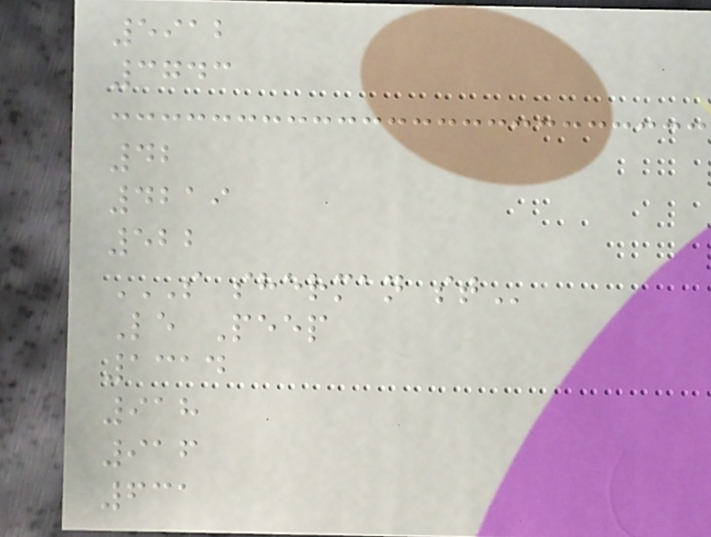5912
3743
42
4219
522
S SHERMAN ST
Le Peep
1314
918
916
631
